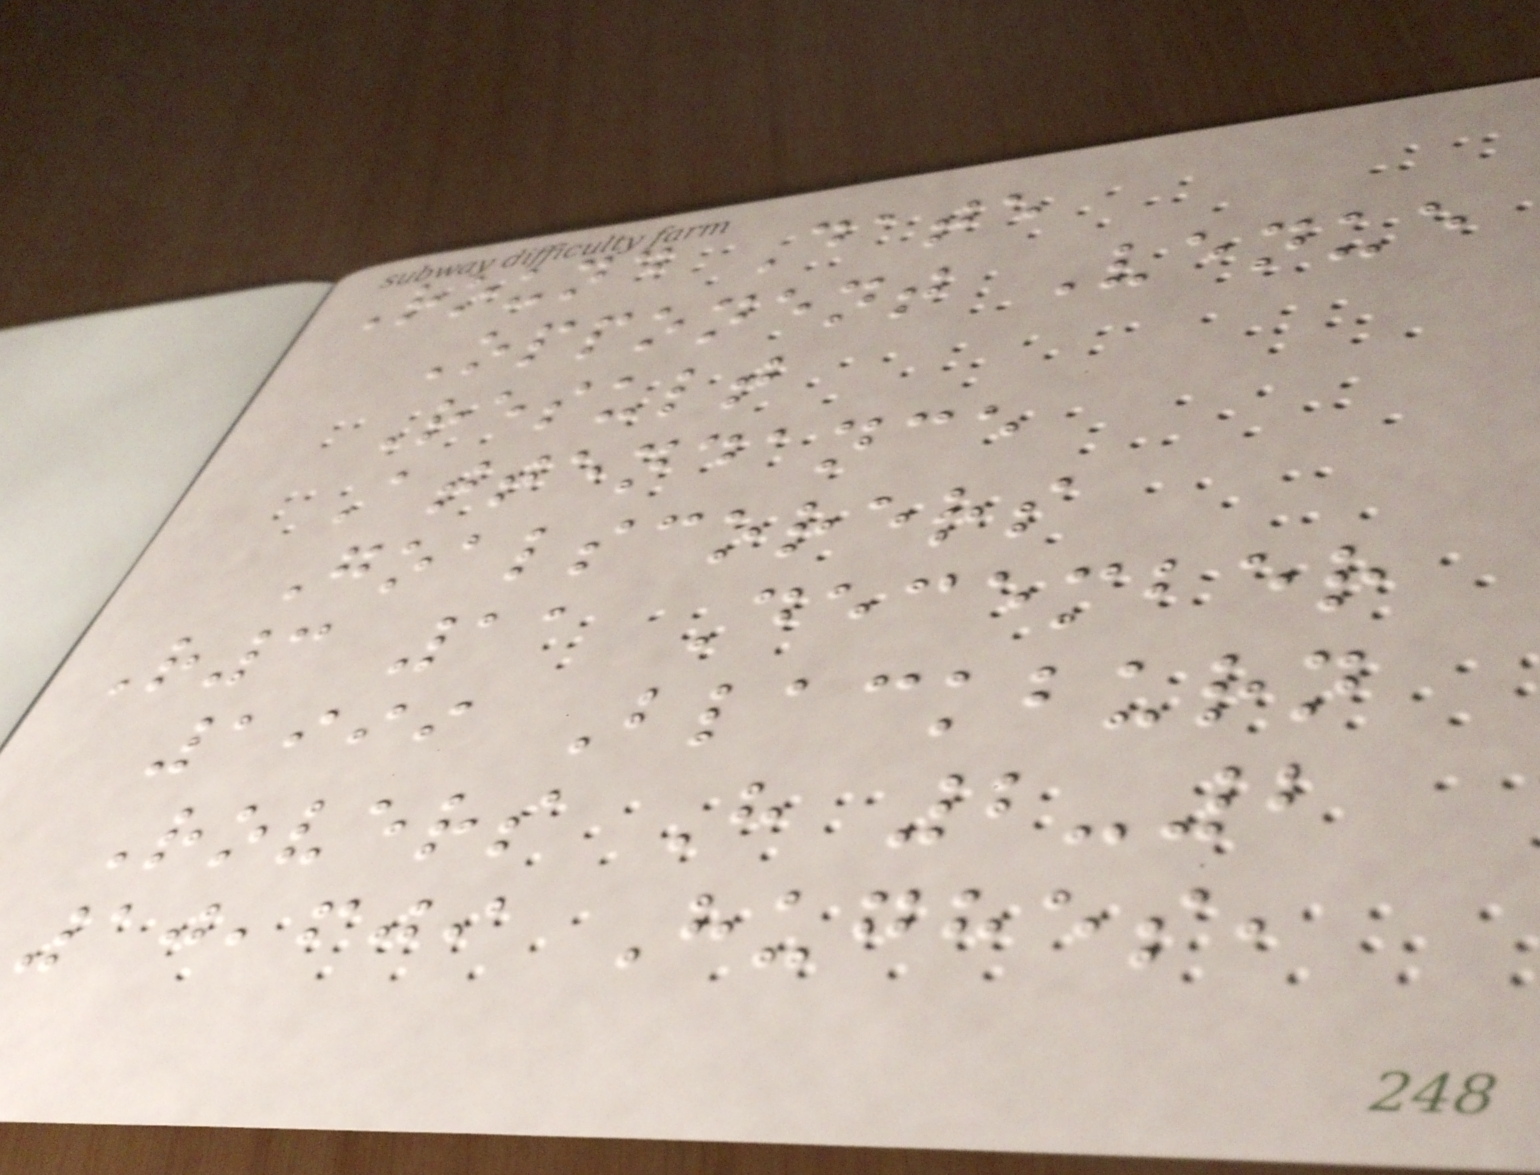Round Date
Opponent Venue
Result
Attendance
Goalscorers
R3 11 December
1999 Blackburn
Rovers H 2-2
10,609 Hughes,
